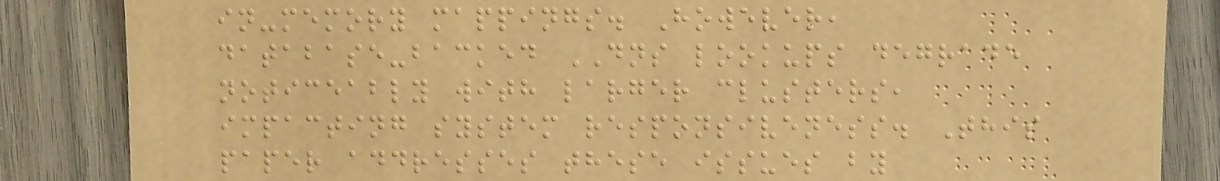in-memory mappings. However,
database-backed DNS lookups degrade
noticeably with larger clusters,
impacting system responsiveness. This
paper addresses these issues by
